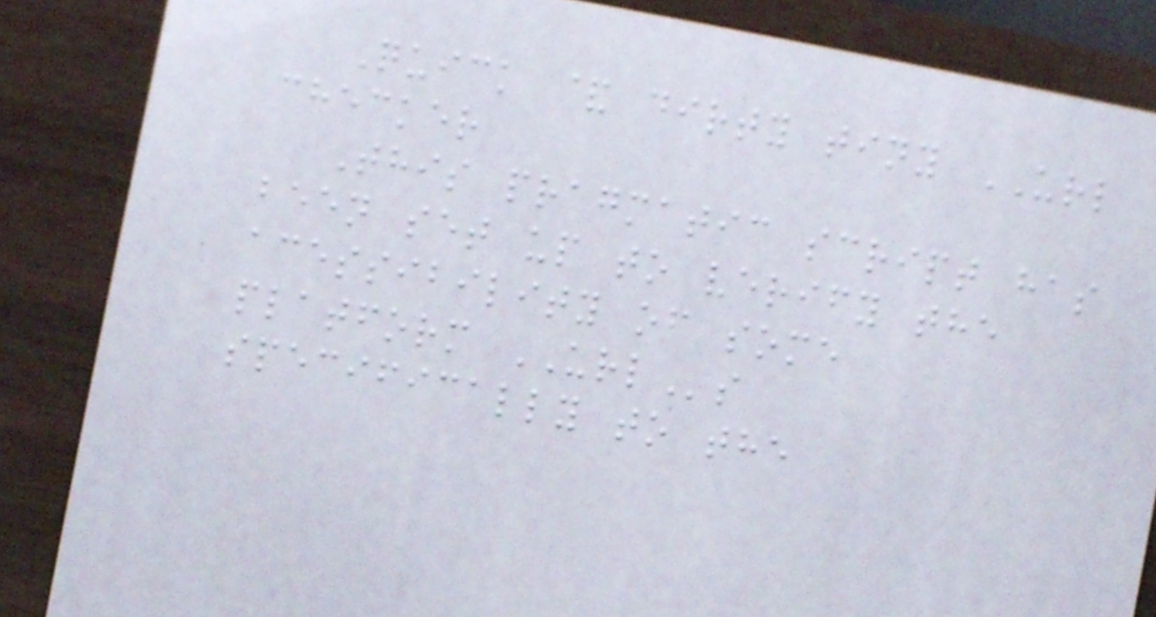Quick & dirty tiny URL
checker
This pragmatic script has
been set up to verify the
acessibility of some
platform URLs
specifically to the
